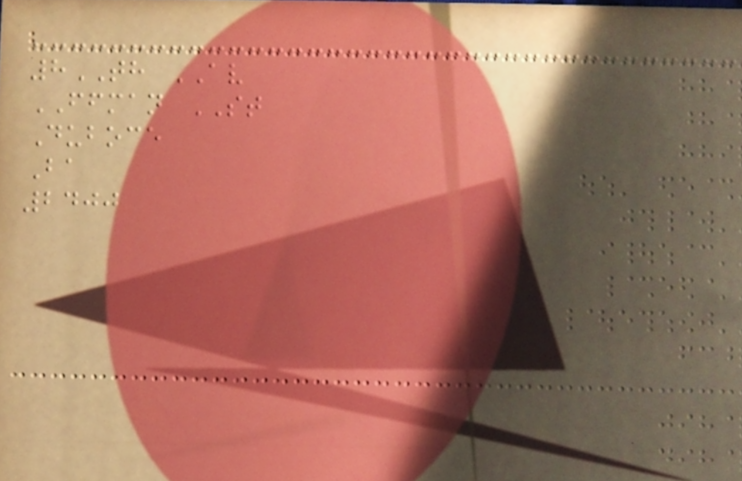8TH AV
FFMAN ST
Duboce
Ba
2400
